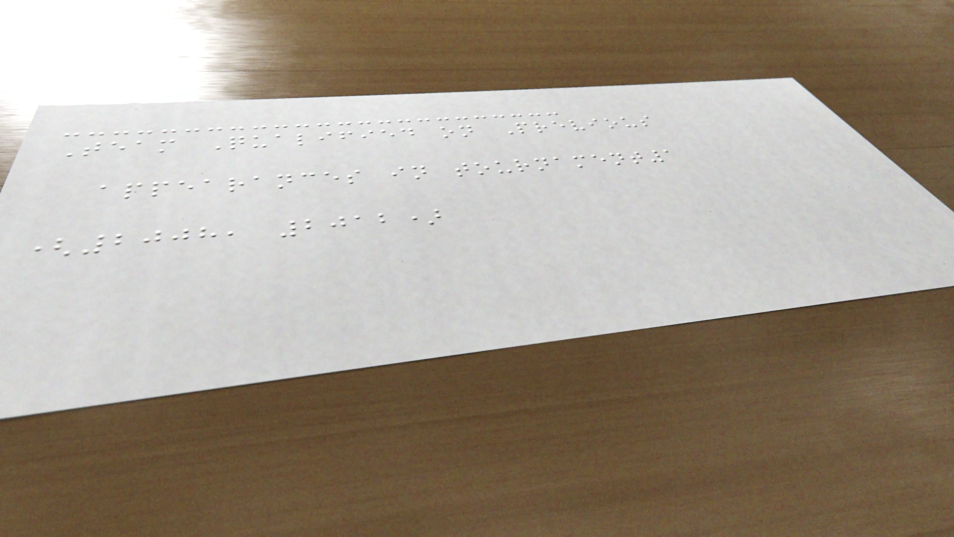Team Qualified on Previous
appearances in tournament1
(2008, 2012)
